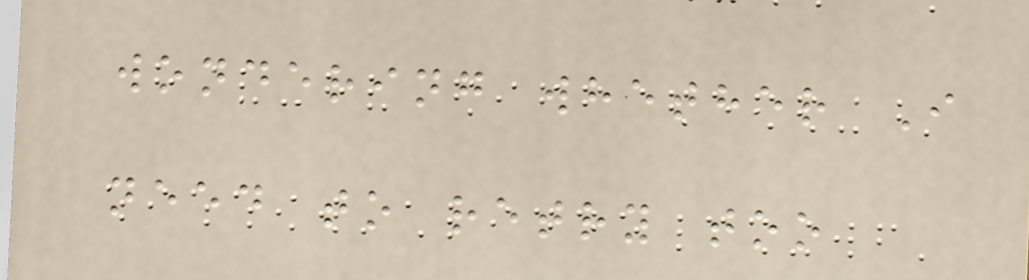wondering whether I
need to retry too
